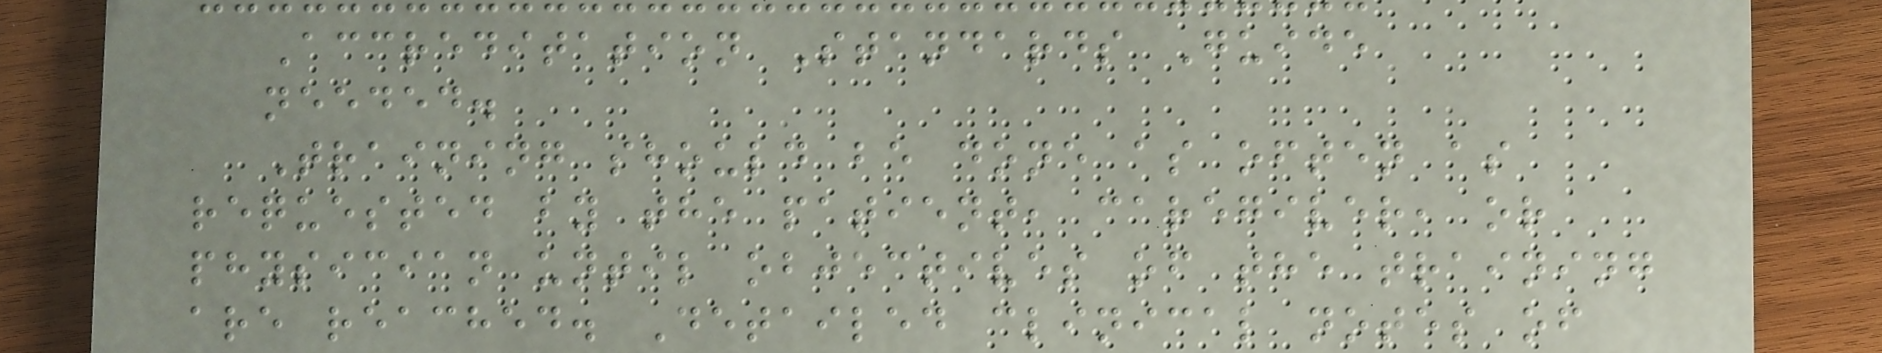Accreditation Standards Guide
needed.
Training should be done as often as
requested by the patient, caregiver, or
physician until objectives of the training
are reached. Detailed clinical notes of
